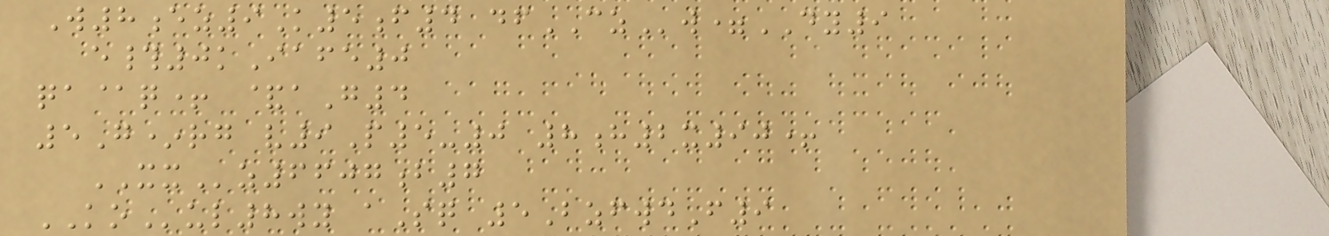W8ez9K5f4 dfCZw=DY9
e#0kIafe0
qa@q+ &aG4
5G*rg v9P5-0 8h2x90+
XXz6607b7
KOul8wy aSq 5BzfwdF9
